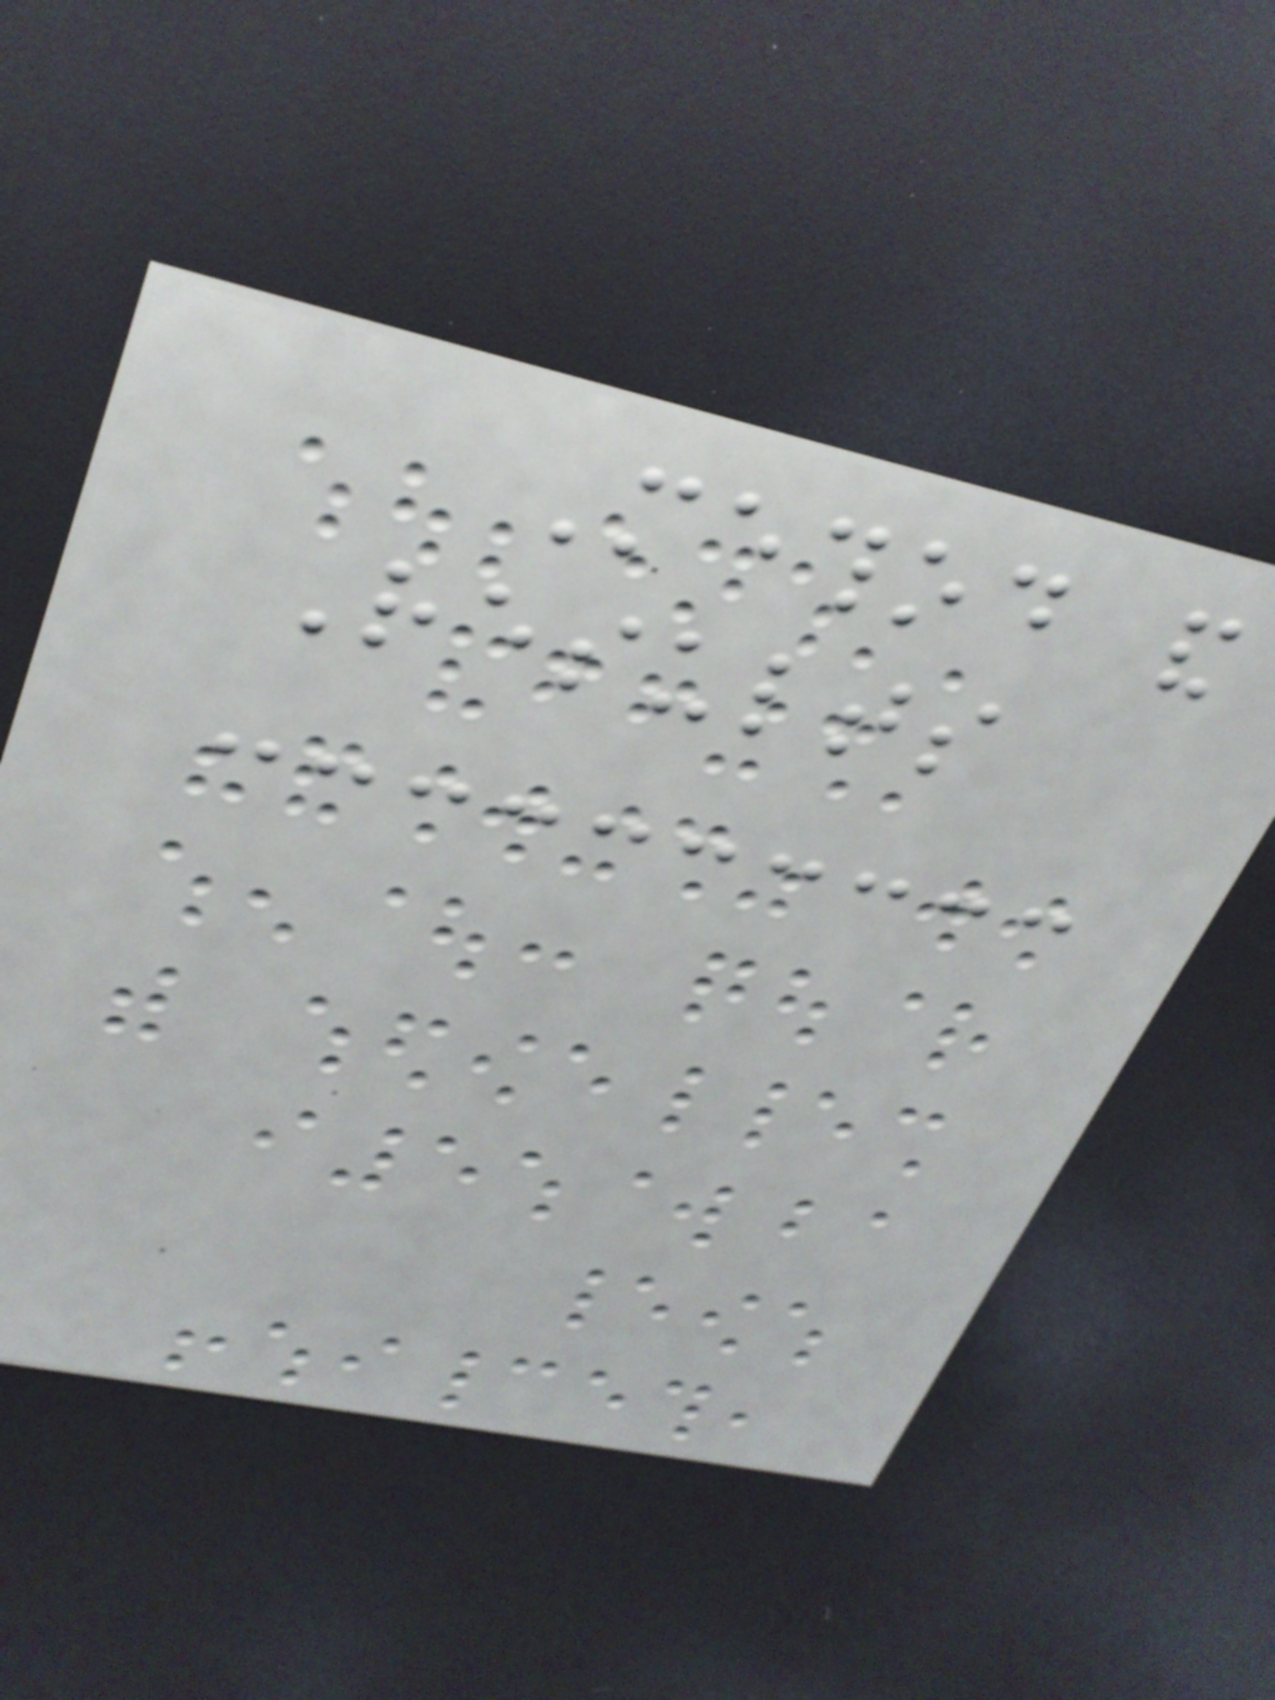Method and
Results
